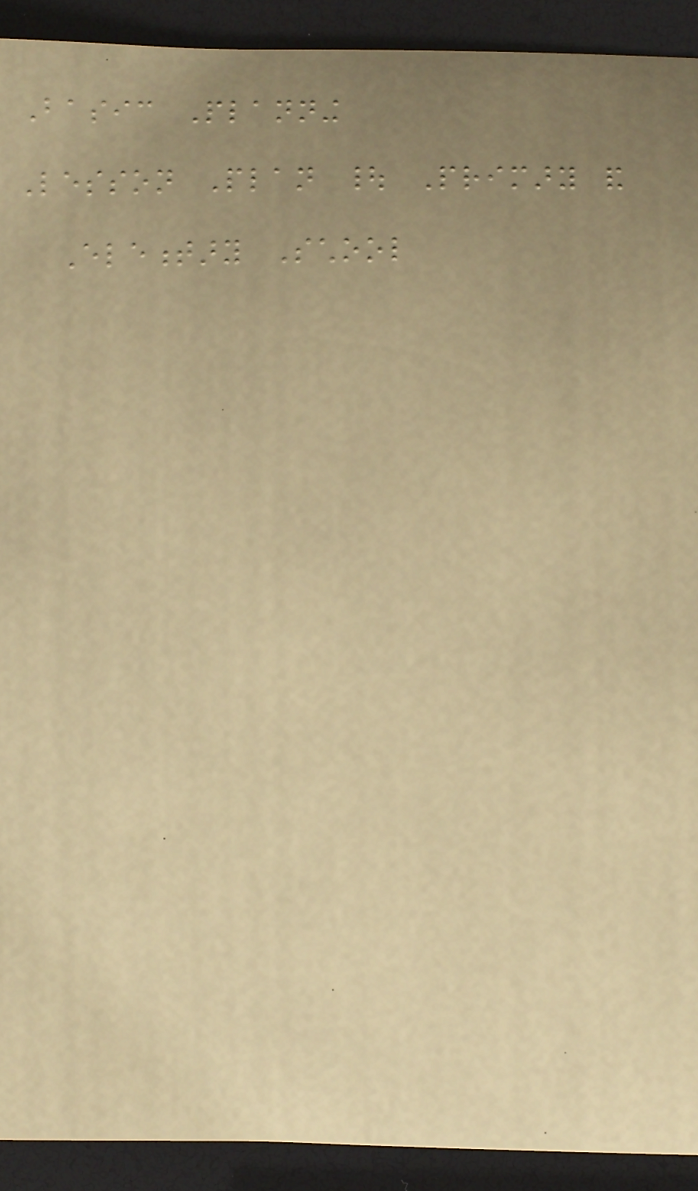Basic Planning
Lesson Plan | Primary and
Elementary School
